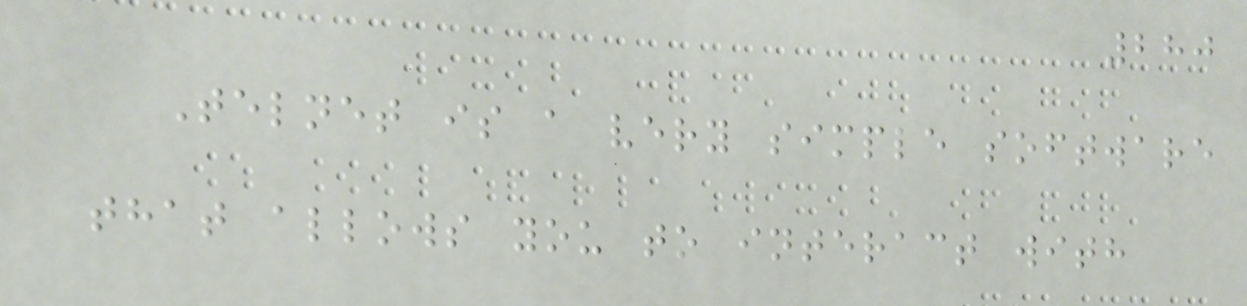280
Telnet is a very simple software
that allows you to interact with
